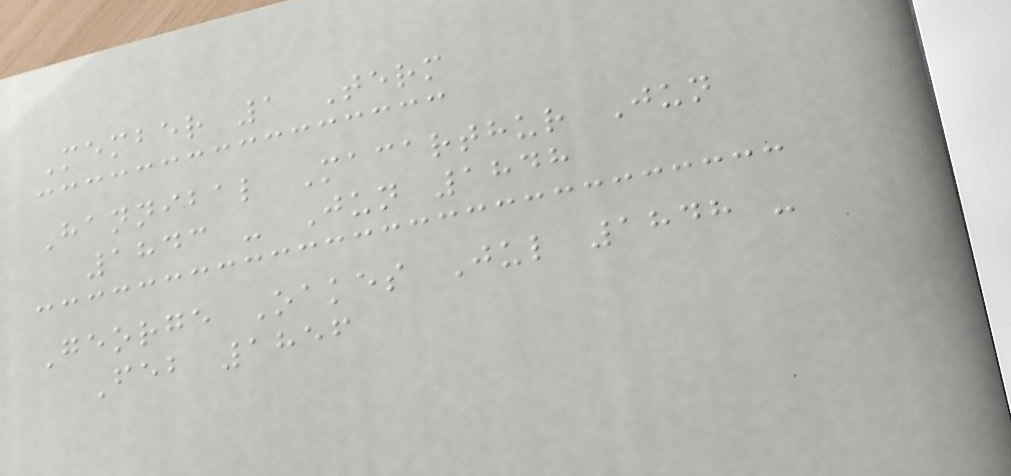Member 1 Term
Hannibal Macarthur Jun
1843 - Jun 1848
George Oakes Jul 1848 -
Feb 1856
